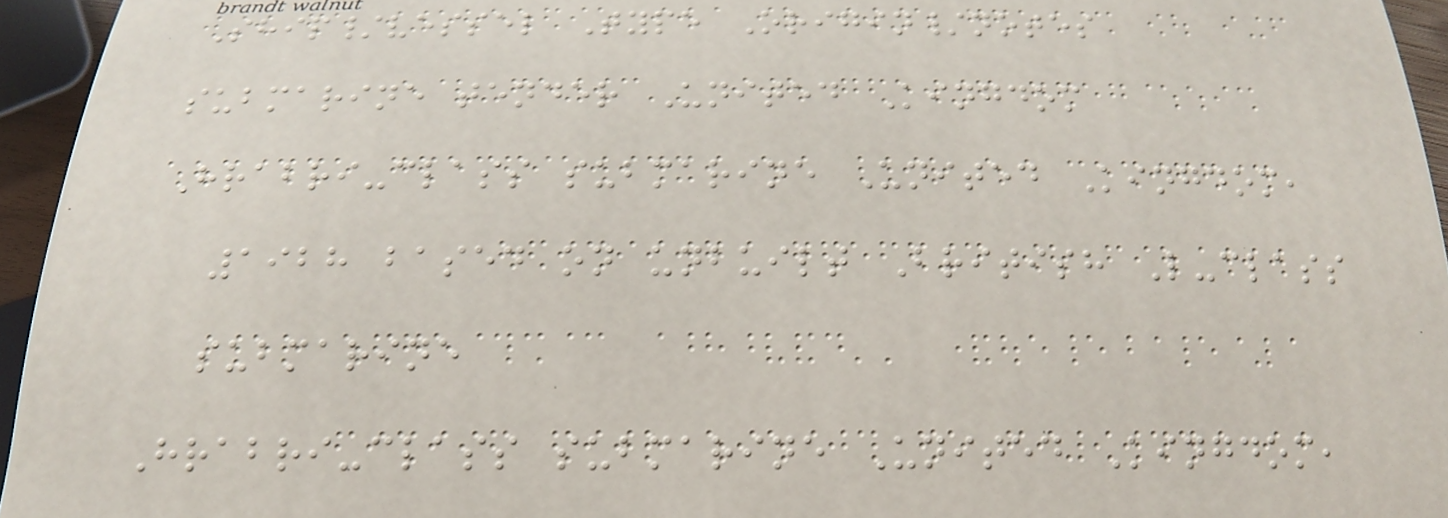Ship/vessel Type Origin/notes
submarine tender United Kingdom
Hrabri-class submarine United Kingdom,
1928 based on unbuilt British L-class
submarine
Hrabri-class submarine United Kingdom,
